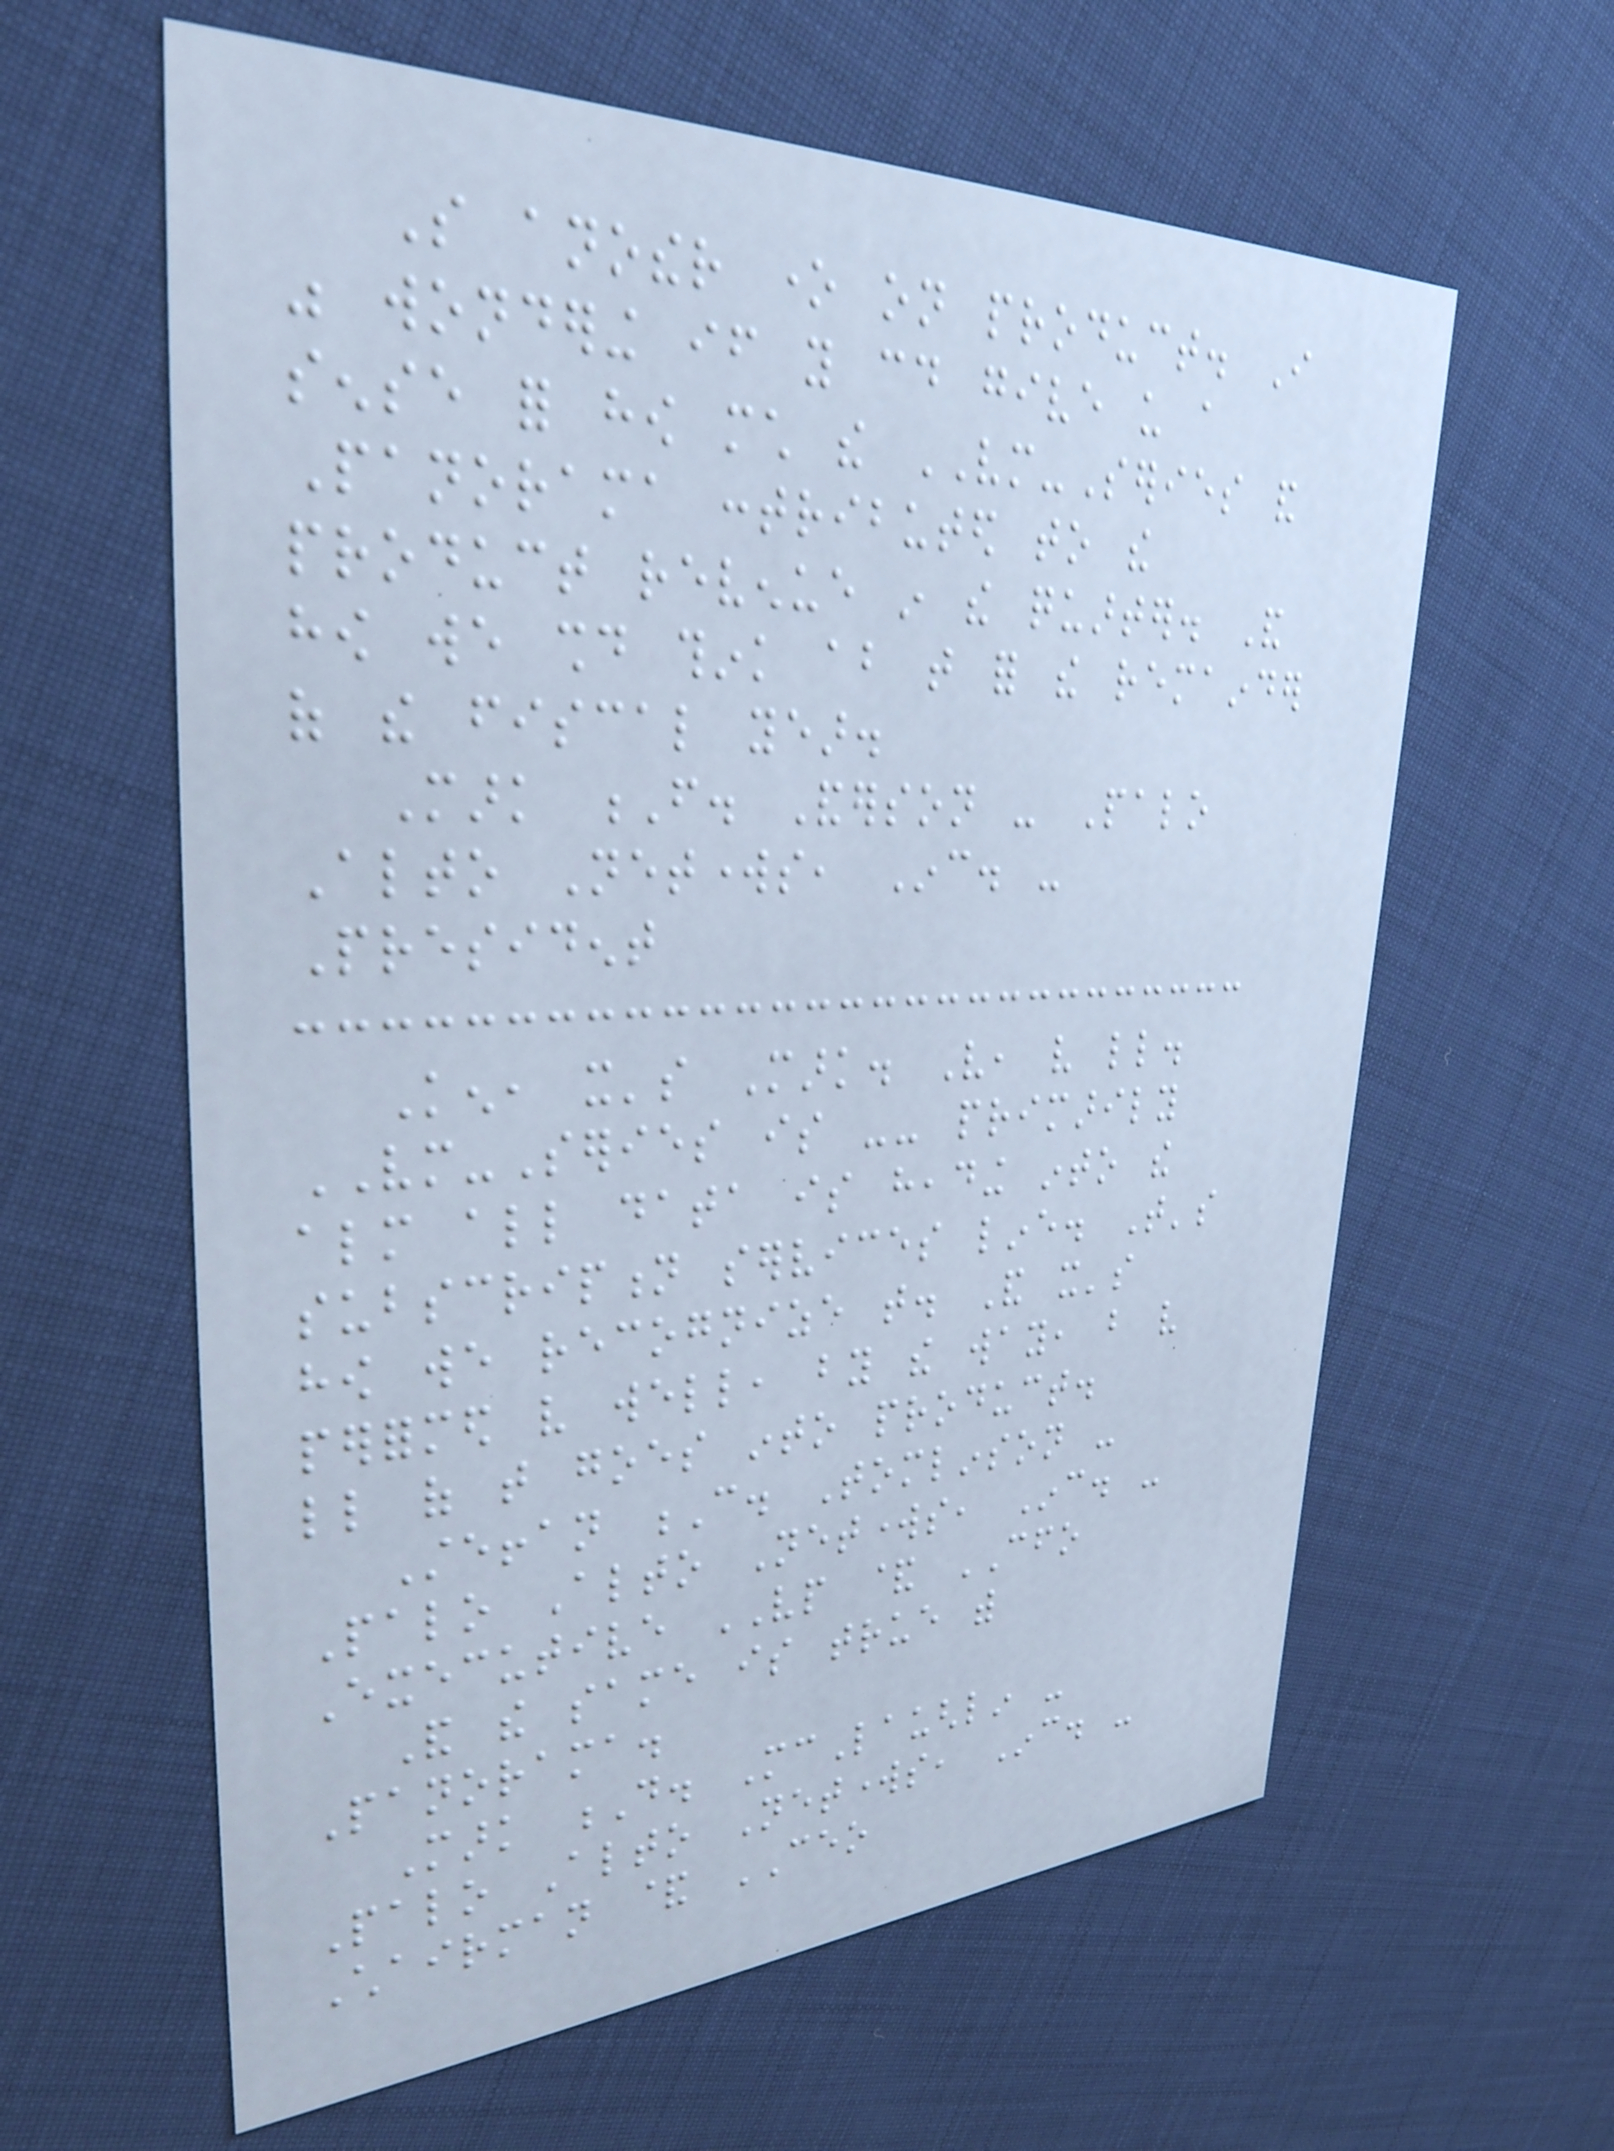So another one on product. I
was wondering if you could give us a
sense for how much the VM-Series and
Panorama contributed to the
product revenue in the quarter. And
how we should think about that for the remainder
of the fiscal year.
Mark F. Anderson - Palo
Alto Networks, Inc. -
President
Ken, it's Mark. Very, very little.
VM-Series is -- primarily
almost all data is heading into the
subscription services line. That's
how we recognize that. And it's
performed very well, by the way, but very
little of that goes into product.
Steffan C. Tomlinson -
Palo Alto Networks, Inc. -
Executive VP & CFO
And the same is true with
Panorama.
Mark D. McLaughlin -
Palo Alto Networks, Inc. -
Chairman & CEO
